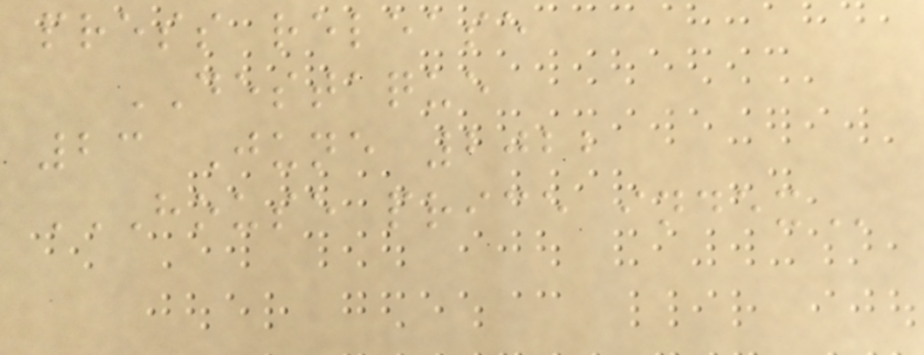press release
DESTAQUE
23 June 2022
HOUSE PRICE INDEX
